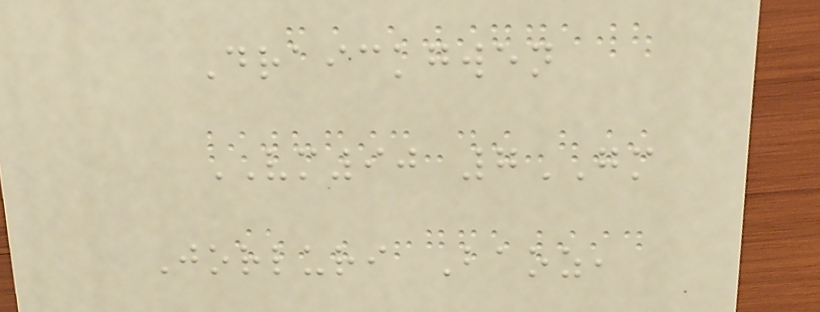Draickgwen
VM90 7GM
Jorluri Baoz,
